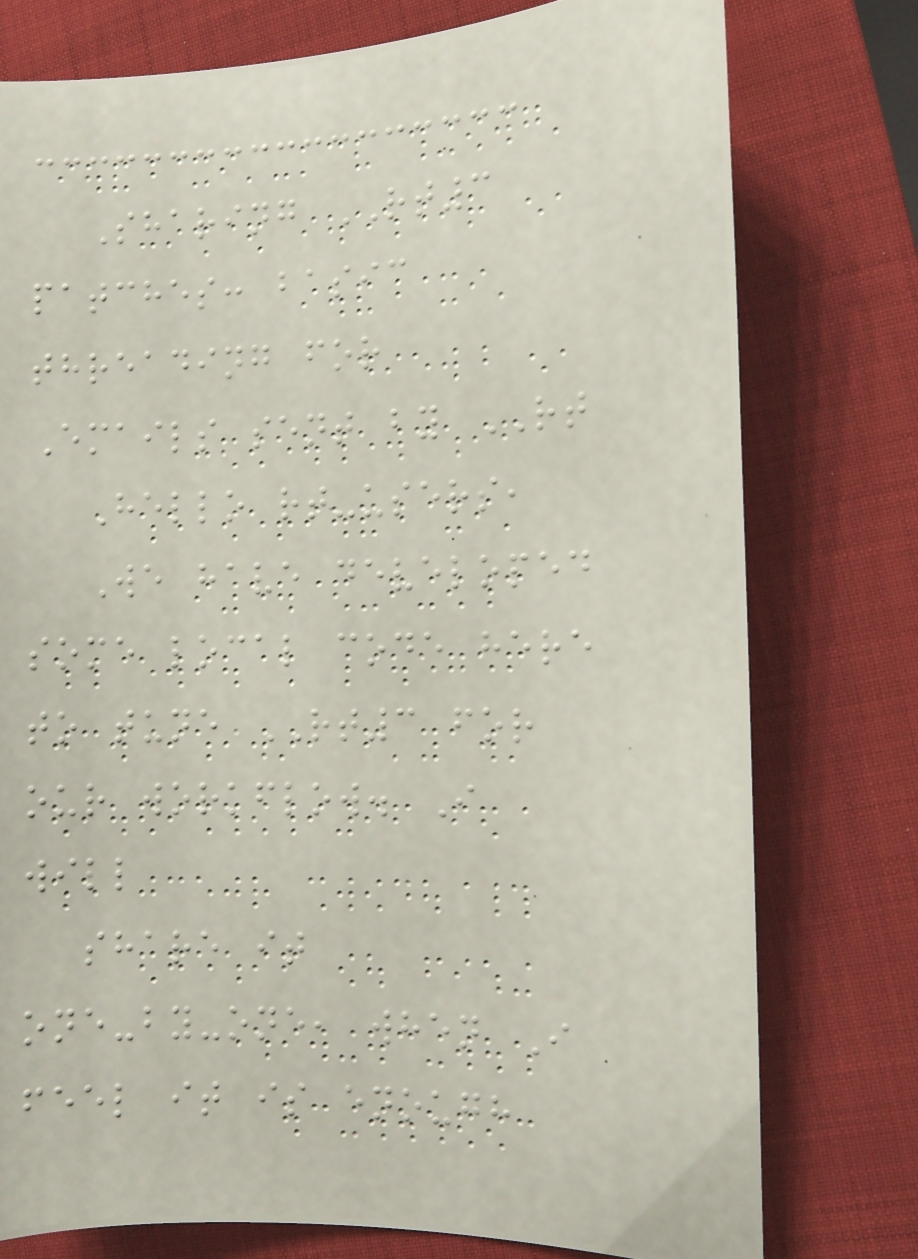Sharing RT3
patches: basic
threading for
Emails sent by RT
Hello rt-users,
We have developed
some local code here
to tune RT3 for
our workflow. I
will
share it
one-by-one, when I
feel it is enough
